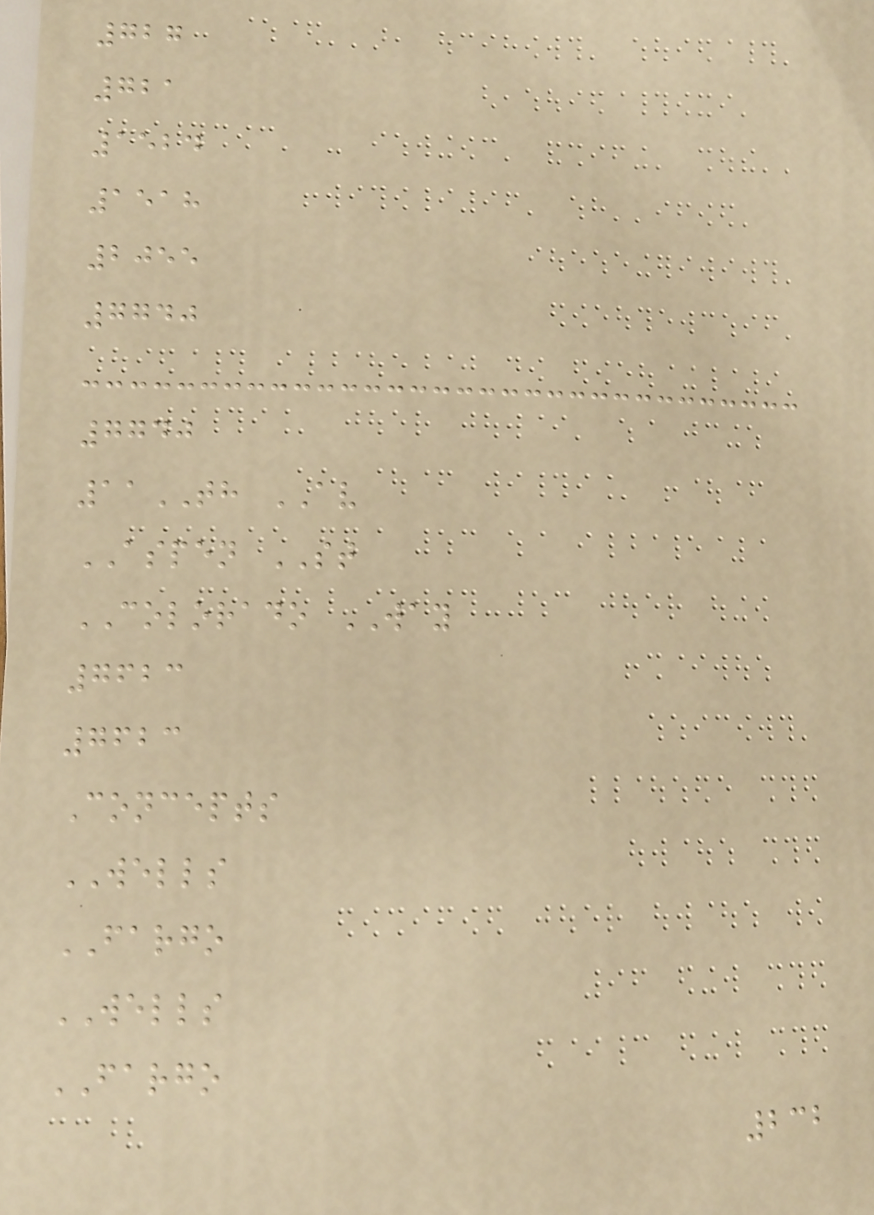727
721
1524
1518
2055
7740
7740
11TH AV
ASPEN ST
COLORADO WAY
7623
7623
Concepts
WELLS
FARGO
WELLS
FARGO
232
